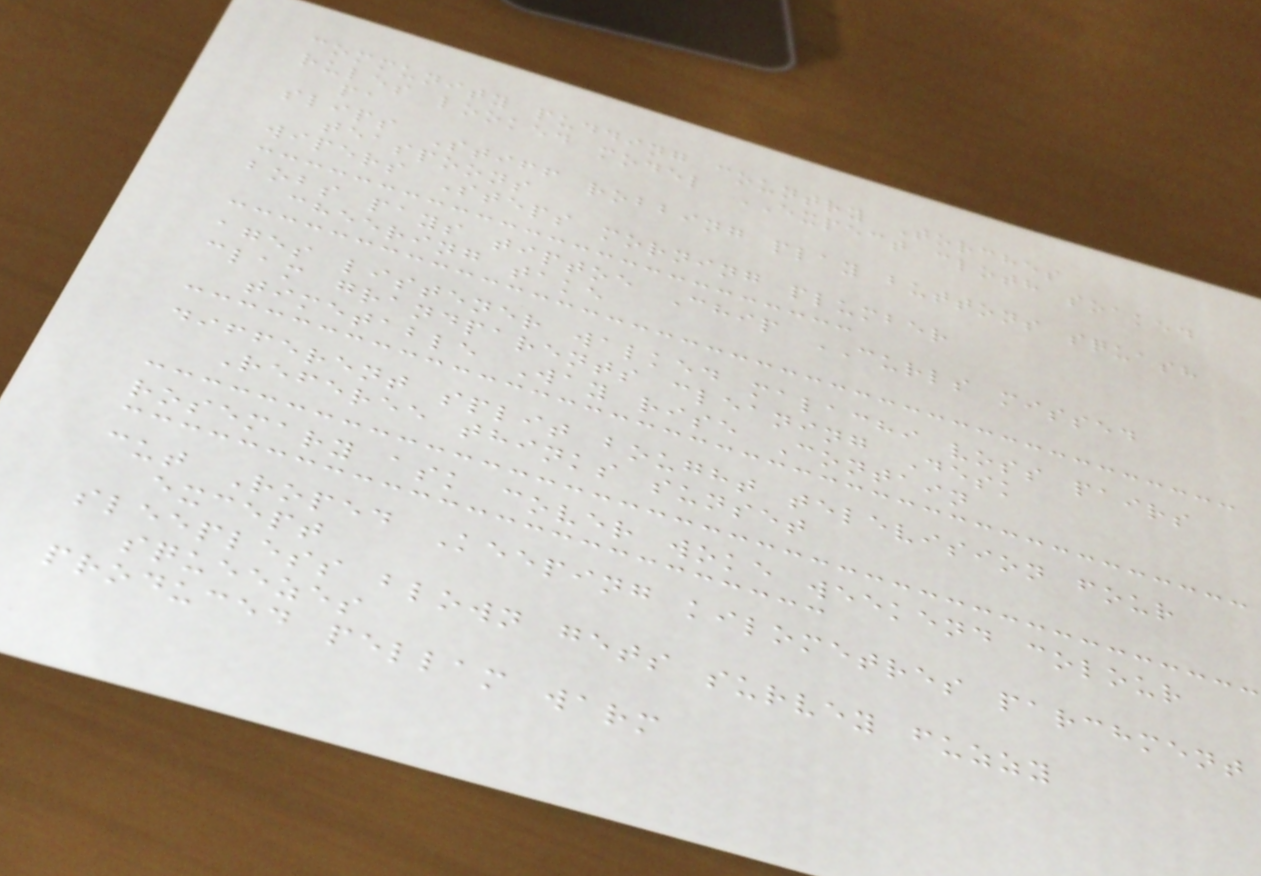community pudding country Torches
rules looked model EXPECT cloth soaked
pa
slips Stiff robbing play buttons squash
teaspoons
wipers Steps morning plumber
bobs pays tiptoe Chip CURLS missed
cheering take
ages listener walked malachi voss pairs
clam grandparents cleaning Desk
timetable Way rise Contain
different split bought television four
Referee thinks sunset
rosemary ask cover woke weekend colour
cut Roped Keeping kilometres parchment
except
sleepless blown gets survey fuzzy
squeezes
produced pellam warm
